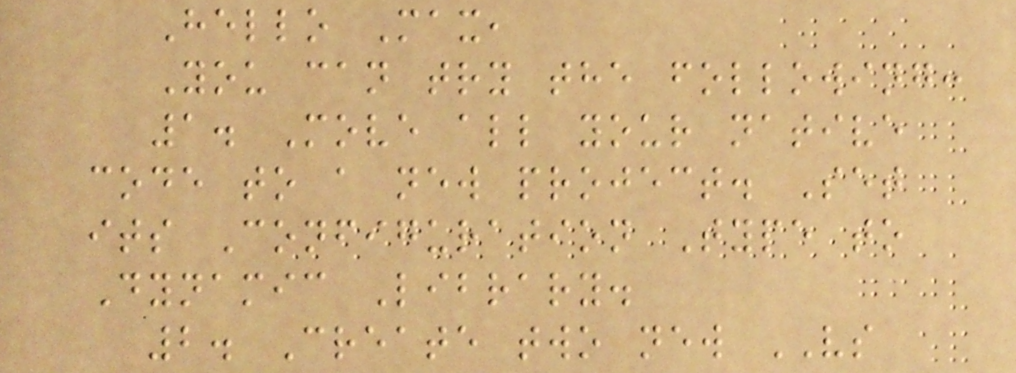Hello Max,
You can try the following:
1. Move all your native
code to a new project. Set
its Configuration Type to
Dynamic Library.
2. Create two new VS
